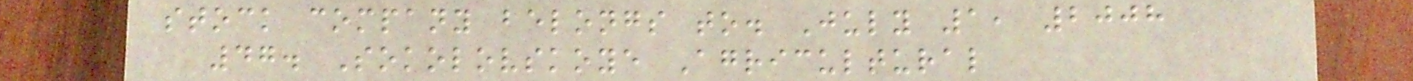stock company belongs to. July 1, 2008
47. Sokolovskoye Agricultural
